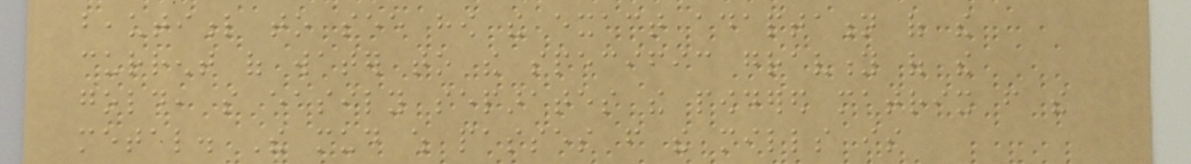beautiful to see how the exact adaptation of the
current of water to the specific gravity of the
gold, so easily separates the powdered matrix from the
metal. The mud which passes from the mills is
